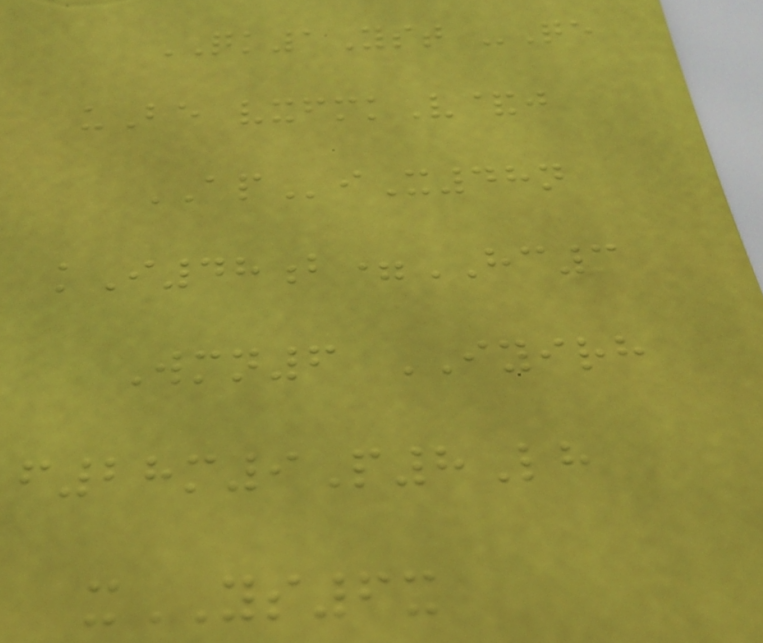QK1Yst -Qe
uBe vxfmkV&j
APiX48n
kI48b=HC3
Wmn6 IYIRH
f28m9P8Lh
xYS6x
